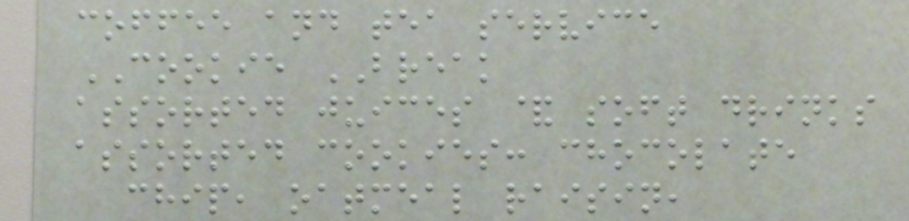coffee and tea service
COOKIE BREAK
assorted juices & soft drinks
assorted cookies: chocolate
chip, oatmeal raisin,
